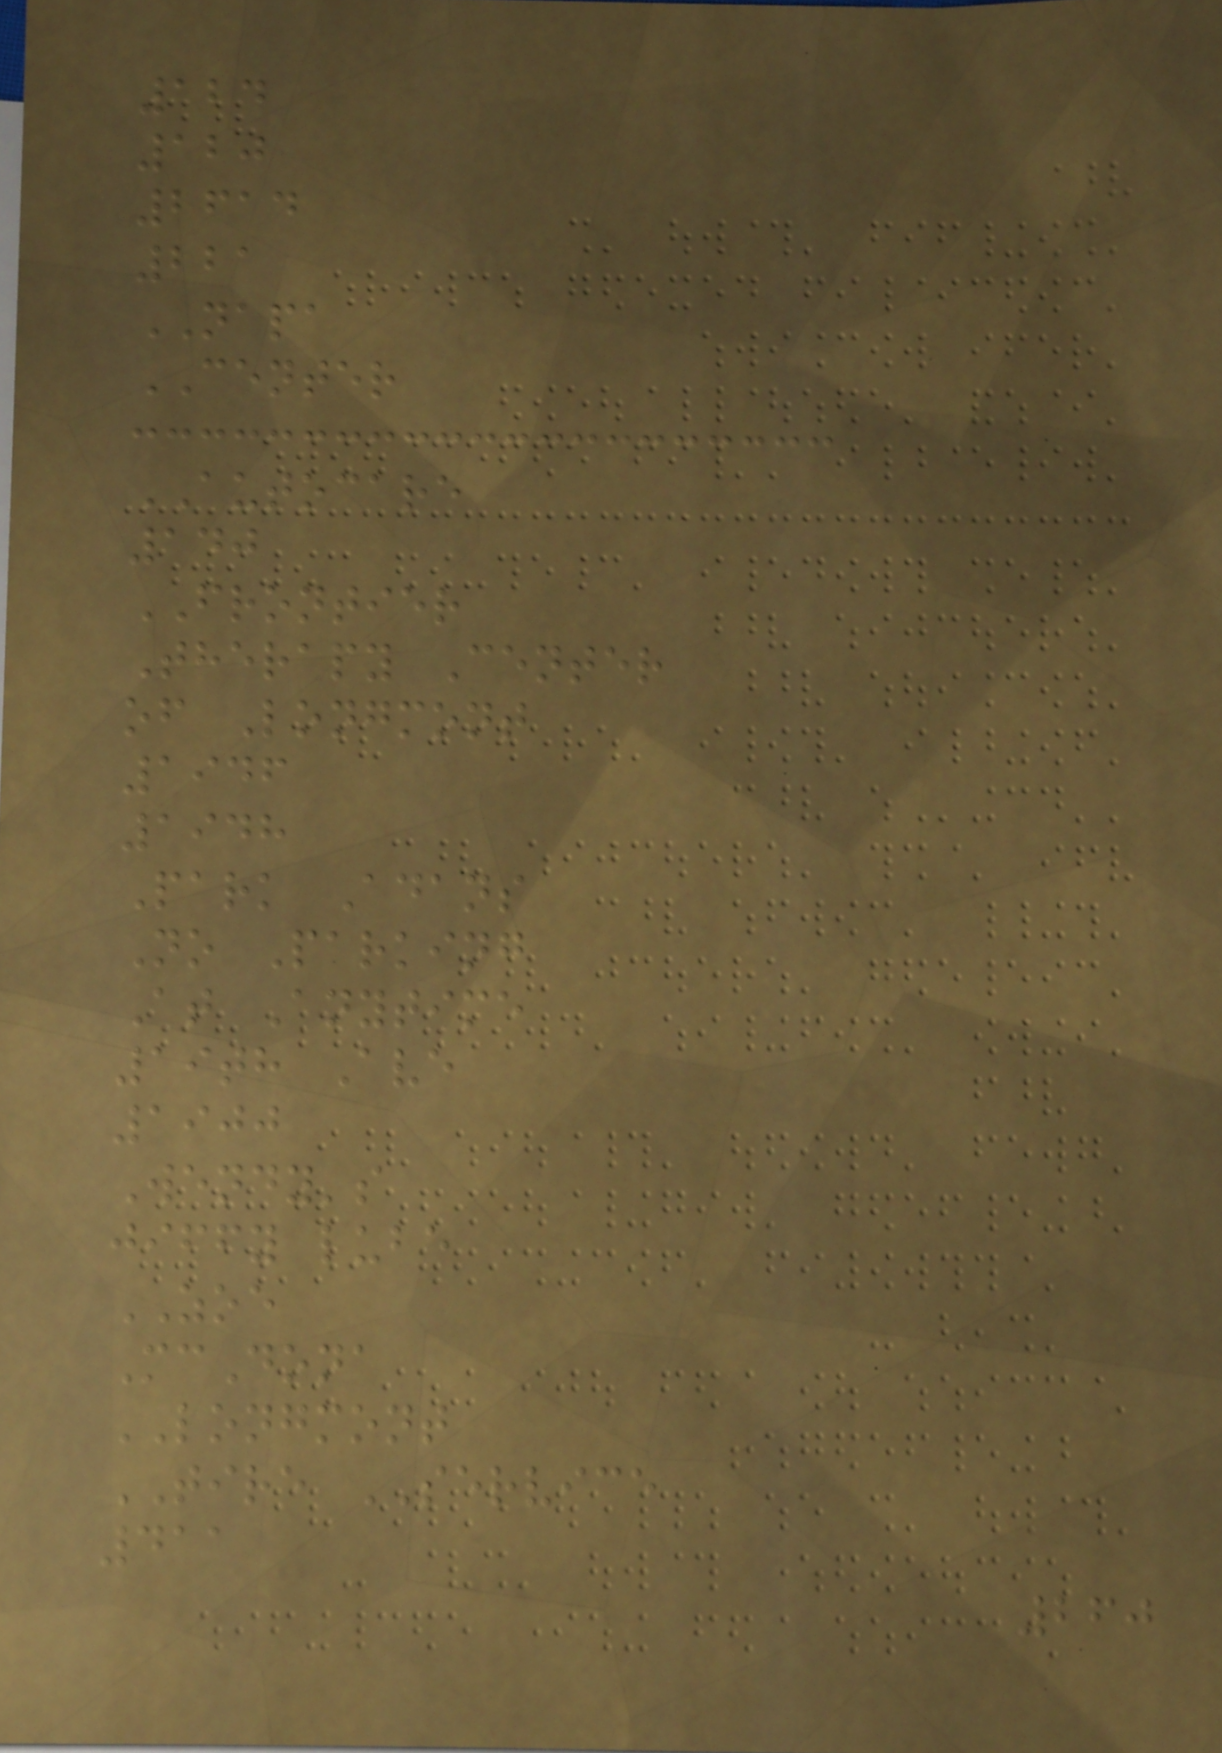124
120
2614
221
NAPA
CENTER
AUTOCARE
140
FRONTIER
Therapy Center
of Longmont
1946
1948
Park Adans
No Parking
At Anytime
19th Ave
1900
Wendy's
jiffy lube
ZOE
McDona
LONGMONT
TIRE SERVICE
411
260
